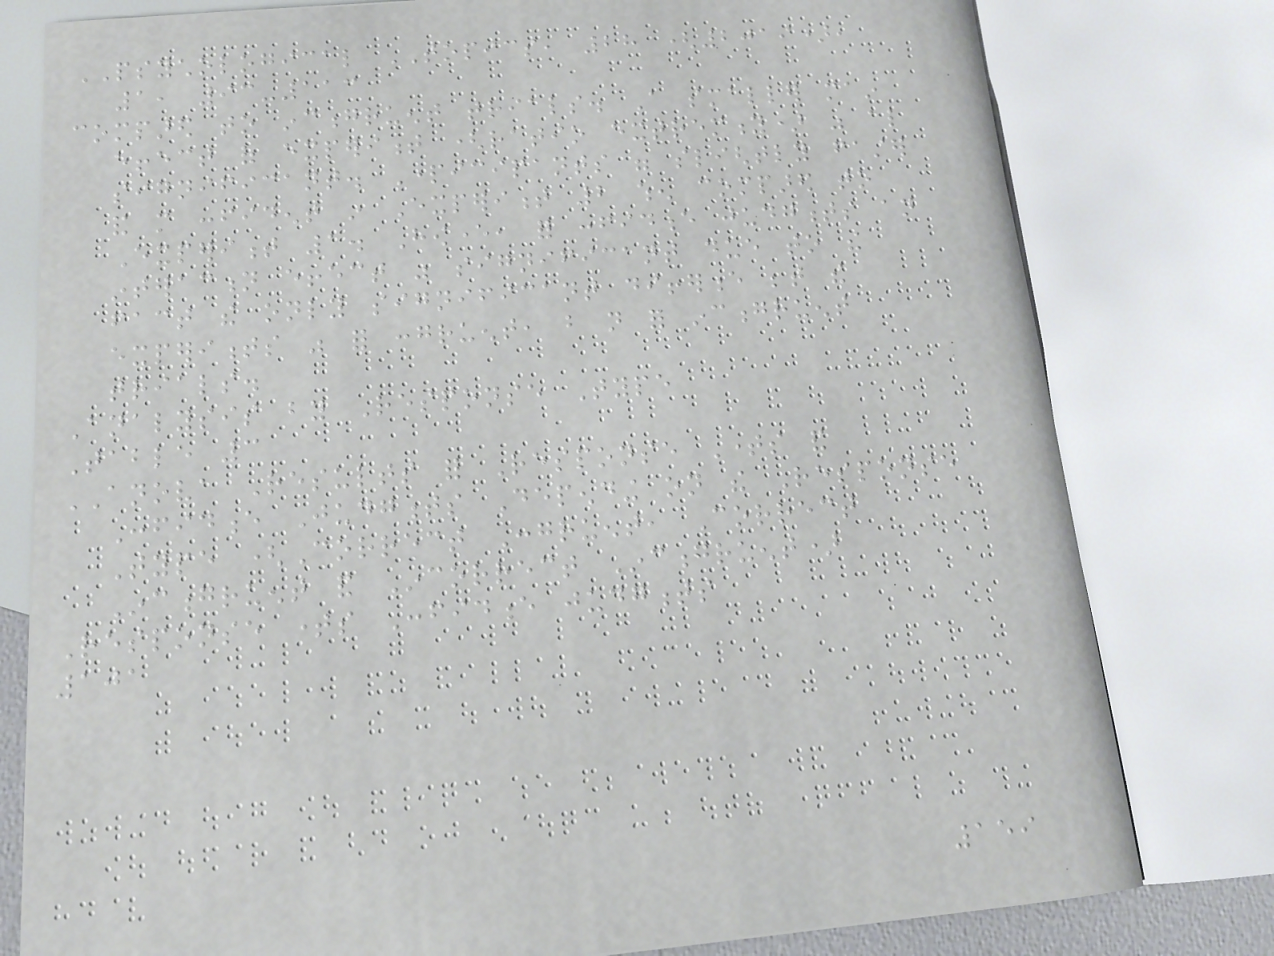PSYCHOLOGICAL TOPICS, 28 (2019),
1, 93-113
compared to incongruent trials. A smaller main
effect of experiment (ratio extremity) was also
significant. Participants were slightly faster
and more confident in Experiment 2 when compared to
Experiment 1. However, for confidence judgments an
interaction effect was significant due to the
fact the only significant difference between the
experiments was for congruent, but not for incongruent
trials.
Analysis by Response Type
Table 3
ANOVA Results for Response Times and
Confidence Judgments Depending on the Response
Type (Correct Congruent, Correct
Incongruent and Incorrect Incongruent)
Response times Confidence judgments
101
159
